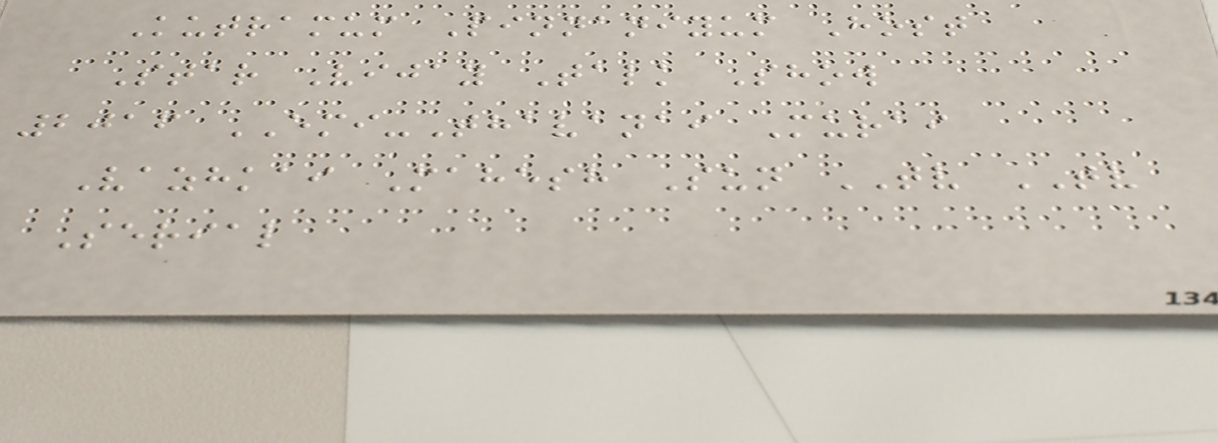Kutramum Pinnaniyum Host
Star Vijay Talk Show
2016 EMI-Thavanai Murai
Vazhkai Mahesh Sun TV TV
Serial
